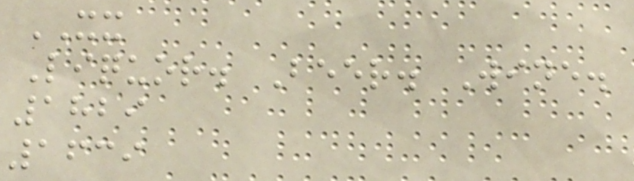XX
Liquor. Beer. Wine.
1829
1639
